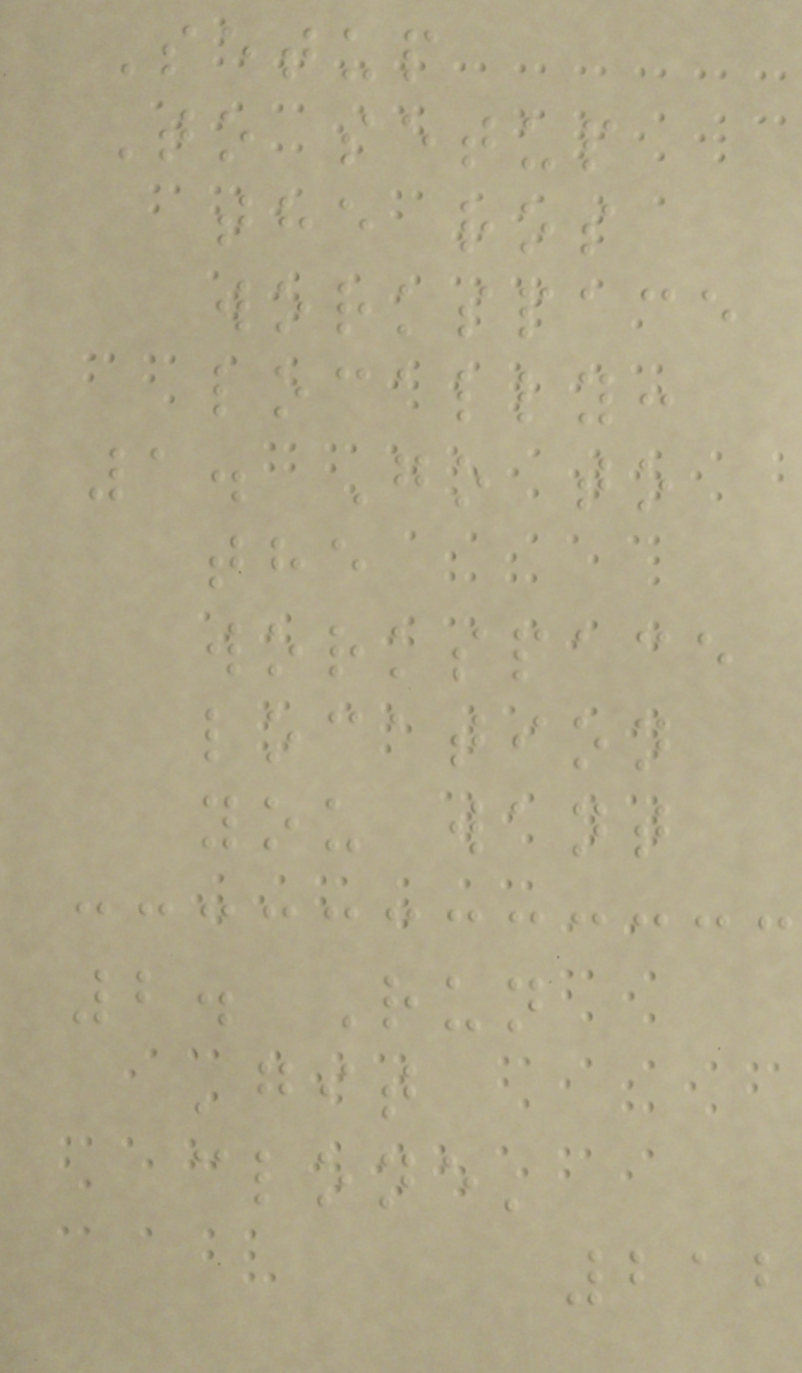Setup
To setup
the ros
workspace
locally:
1. Go to
the
workspace
location
you want
2. Run
'git
clone'
212
